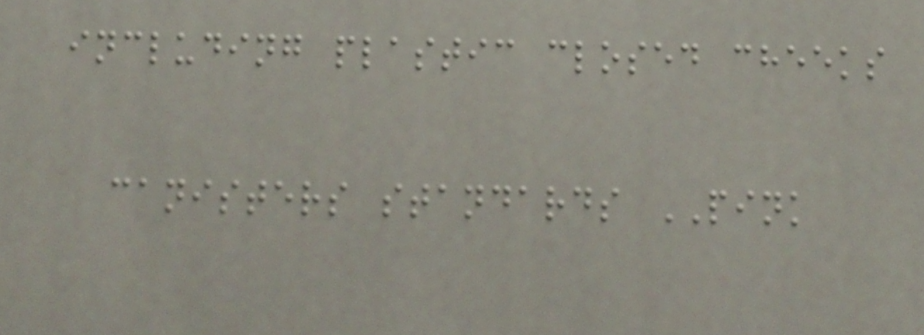including plastic closed cheeks
canisters standards PINK
